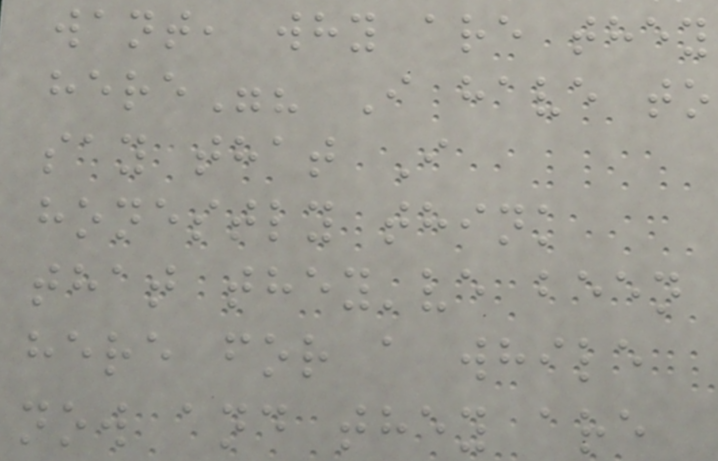want, why are they
here"? I have to
say that I
honestly think
that they've been
here for a while
now and they are
